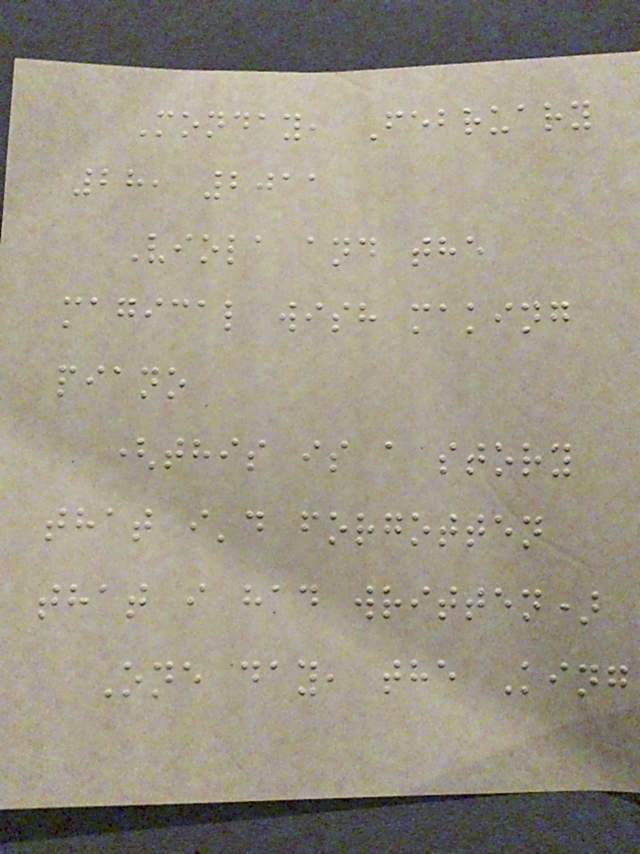Monday, February
28, 2011
Viola and the
magical wish making
piano
(this is a story
that i'd forgotten
that i had written)
One day, the King
